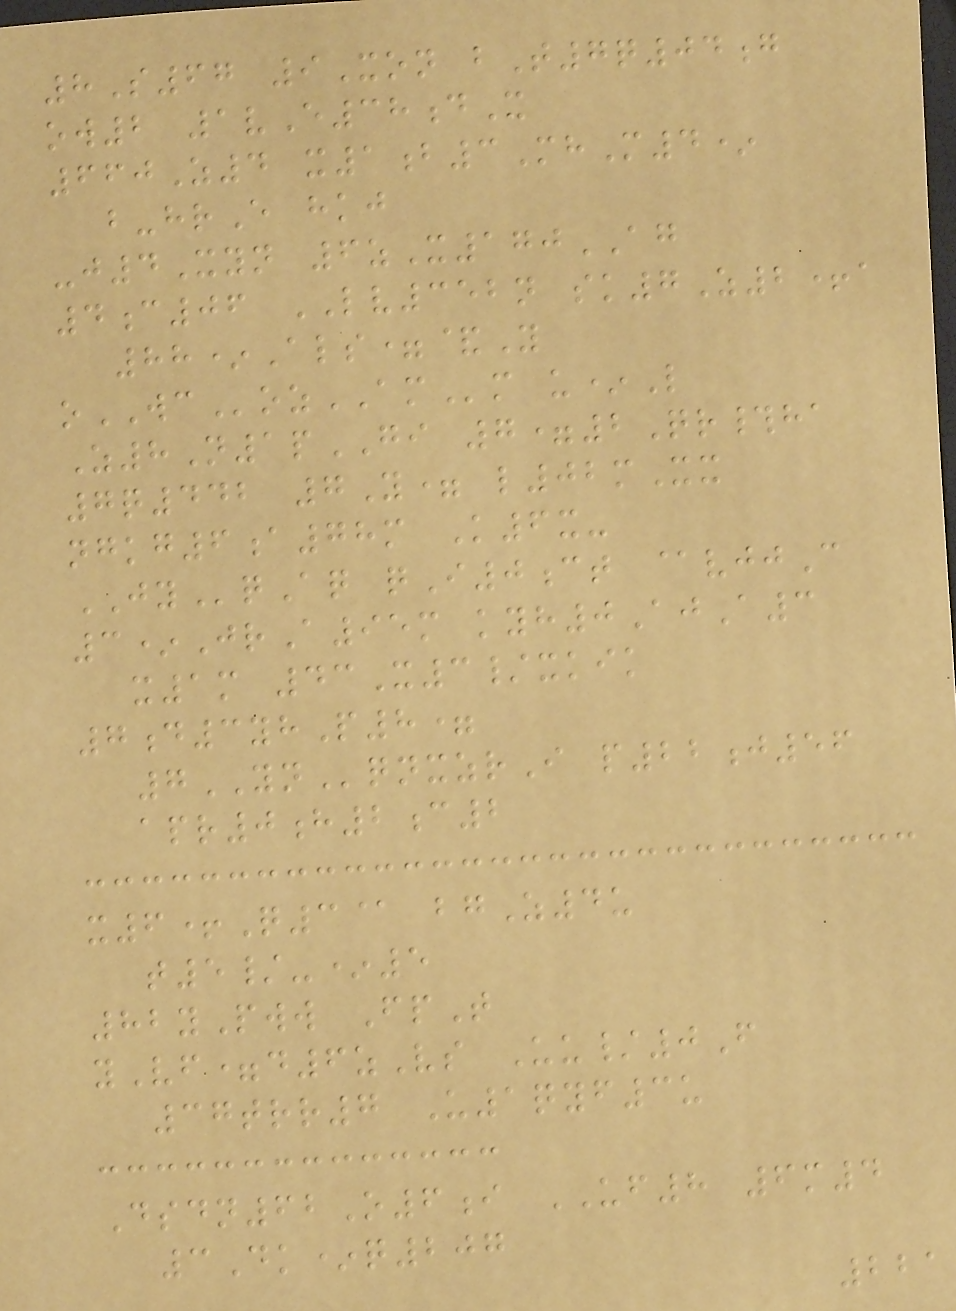8S67 9Xon bT7q04g
ow2 1vE38dX
660Z4 x1b3MhM4*
b-hrE hkj
-j4Xyn 6zX170AG
4c06 LV352n sk7Z2+a
88*Als=&Y
oWCozAMm u*L
Z8N1pGI 7=2Qr#ha
7q442 7Y= l02mXx
ngkg6a78m K6x-
JYqAq qI0ct @vjjC
3*JrA95m kyh0AjA3
x1m 43X3/xkik
7d3yhP8=
7YNqnxzrI p22j56
apr0h2c2
x6+Q3@ bgZ4u
t5/-*5
82yPww FpT
yVf=d6zVs Uu/0F
37trr7 U1qyf3u
Dsdn62O6i UF8 6m4
3Dk*q207
221
